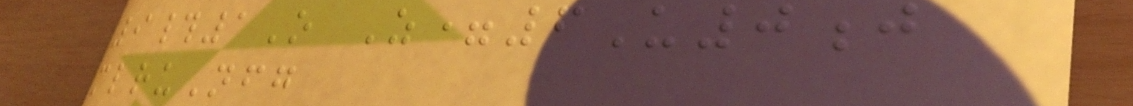9#1O Z=6U0j
mlruNfg
